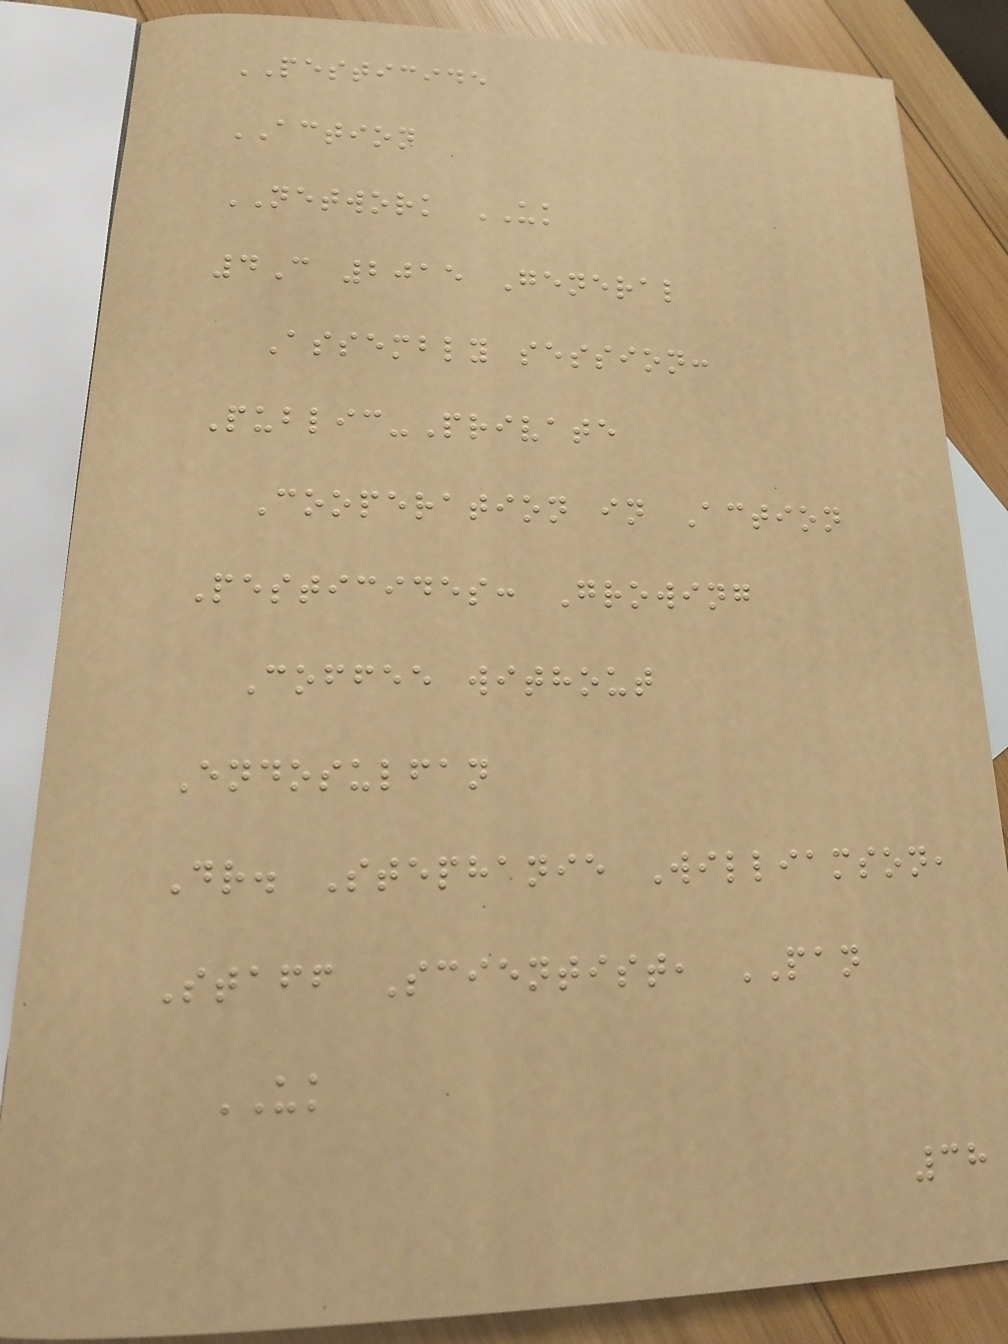PESTICIDE
ACTION
NETWORK UK
4C 2015 General
Assembly session:
Public-Private
Cooperation in Action
Pesticides: Growing
Coffee without
Endosulfan
Dr. Stephanie Williamson,
Staff Scientist, PAN
UK
38
